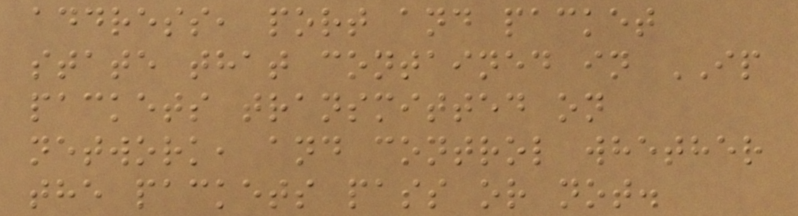address, port and packet
state that contained in IP
packets transmitted on
network, and control whether
the packets pass or not.
